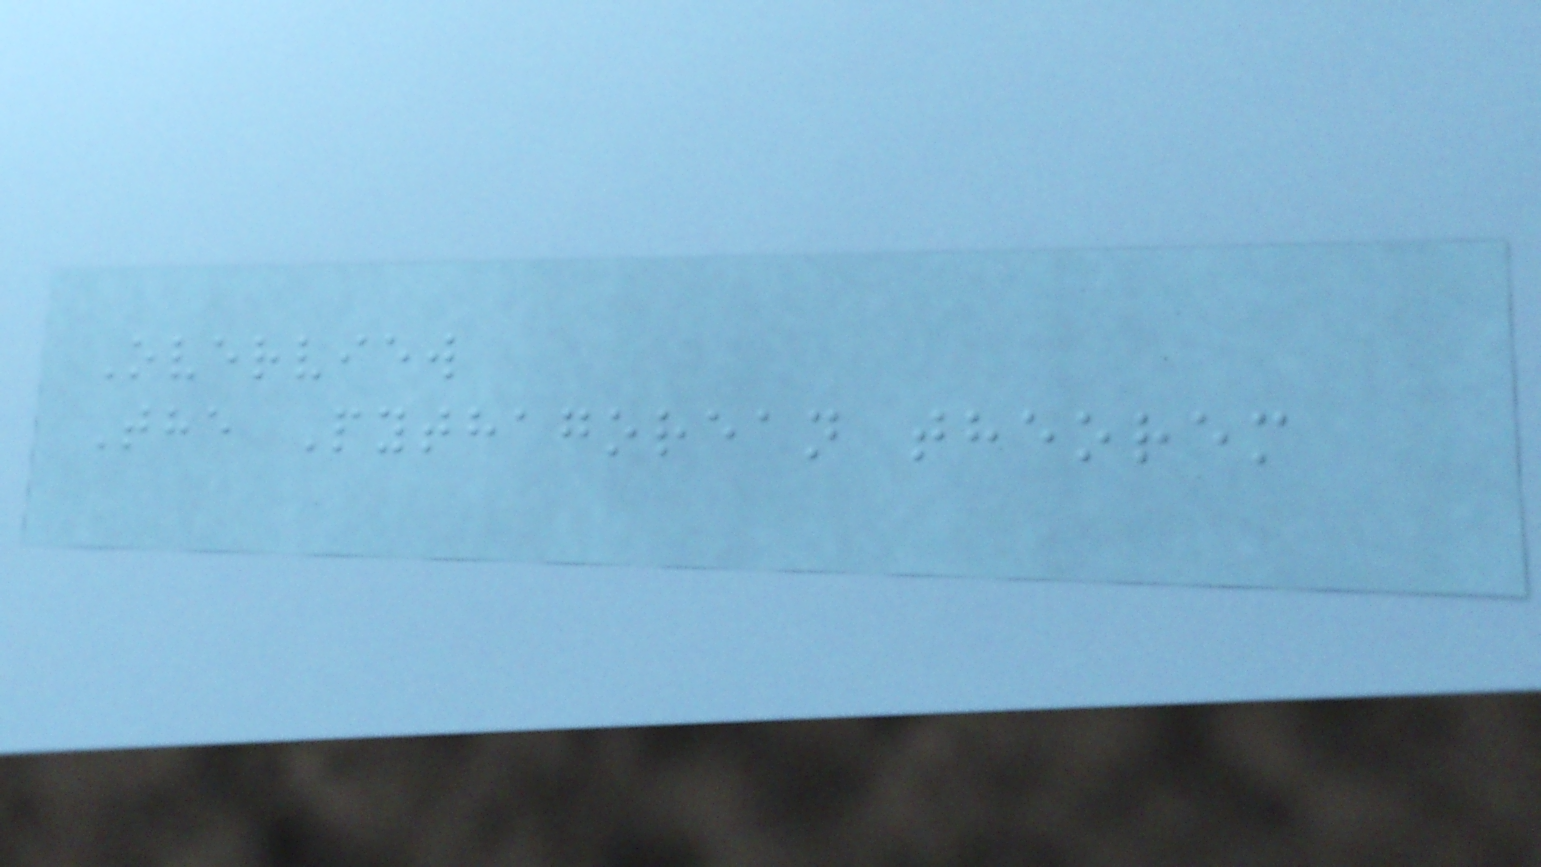Overview
The Pythagorean theorem
